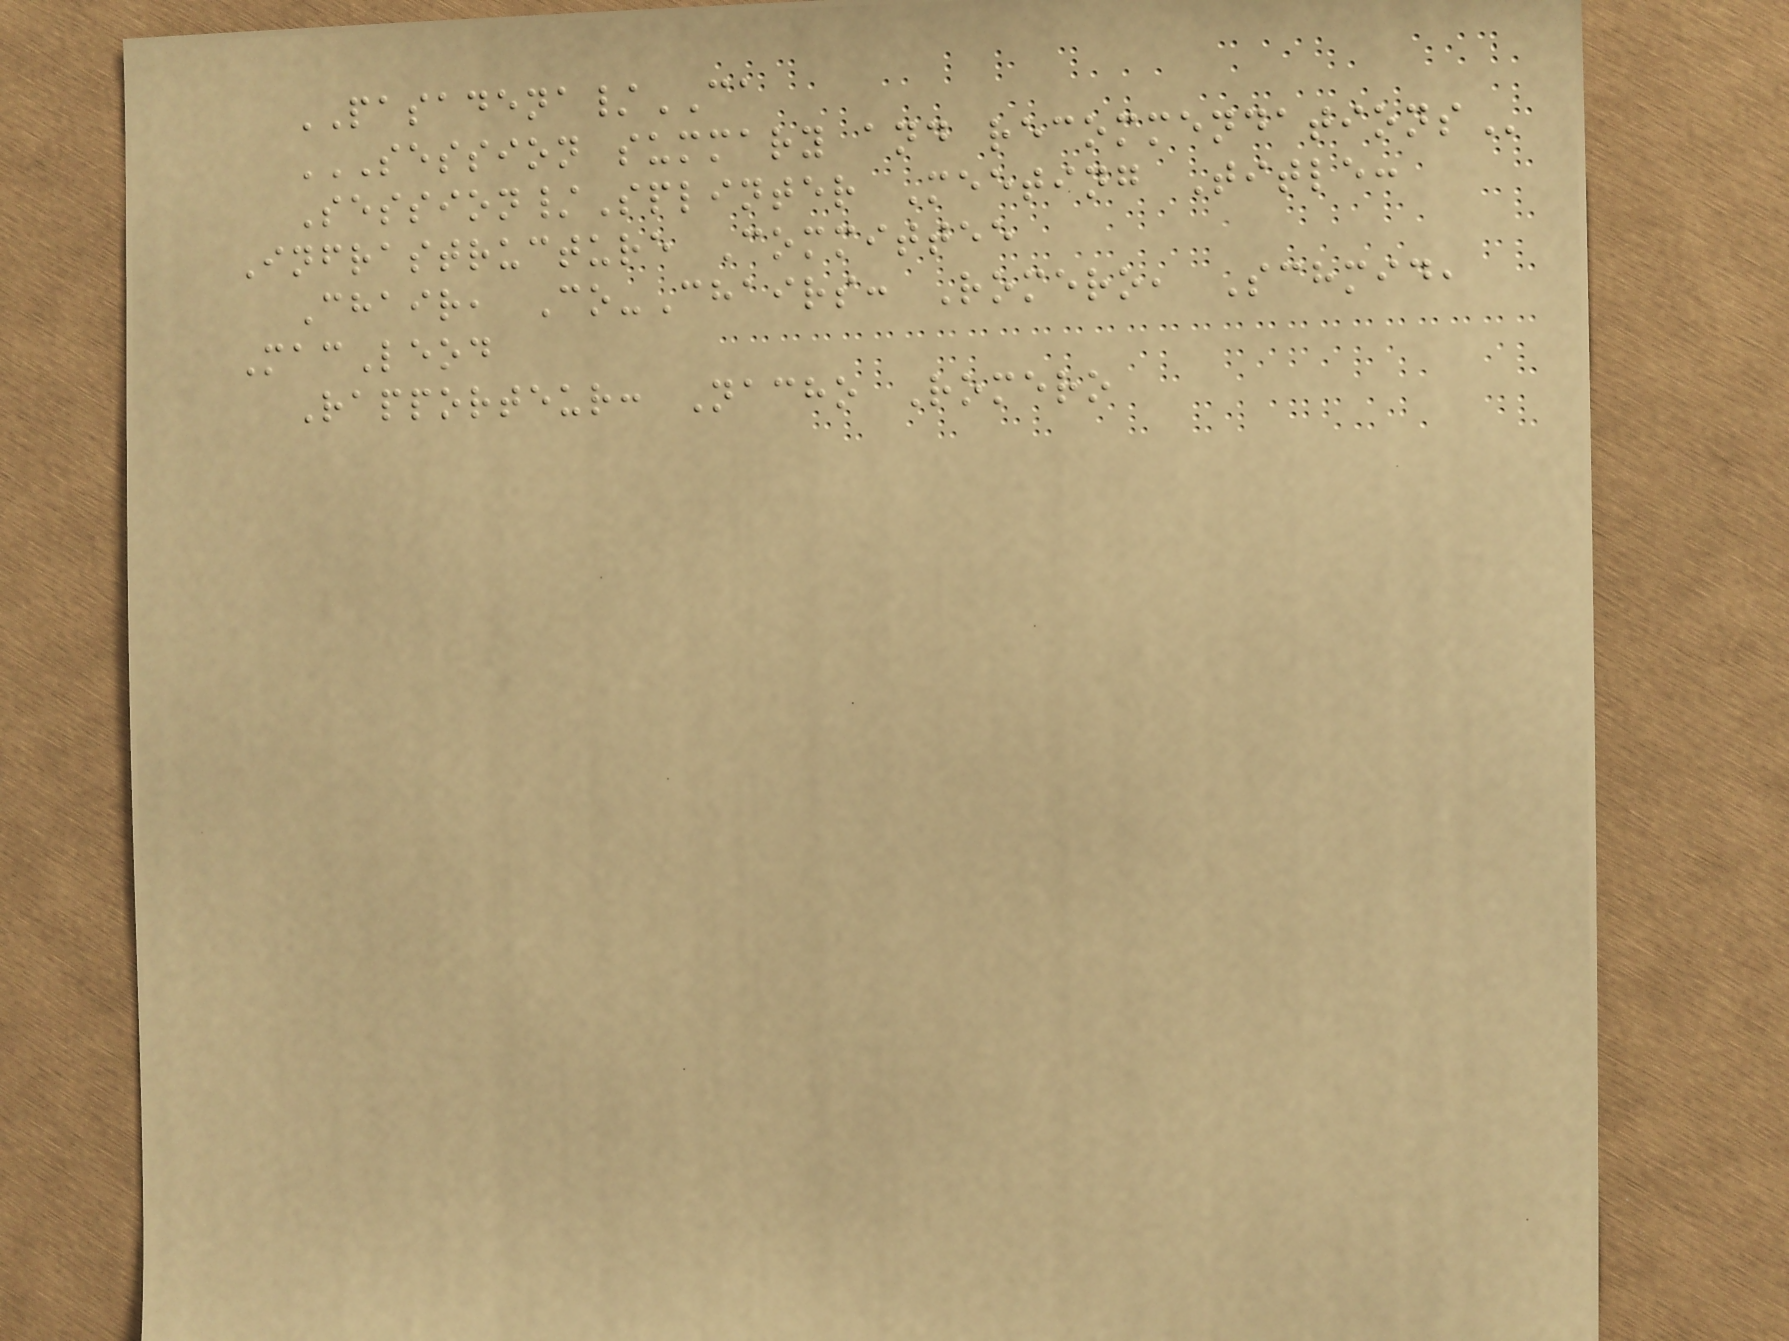PASADENA/CA
SESSION SUMMARY AND RECOMMENDATIONS
Session/Splinter Meeting Title:
Infrastructure Committee
Chair, Co-Chairs: Romero, Schmid,
MacLeod
Rapporteur: Nacho Romero
